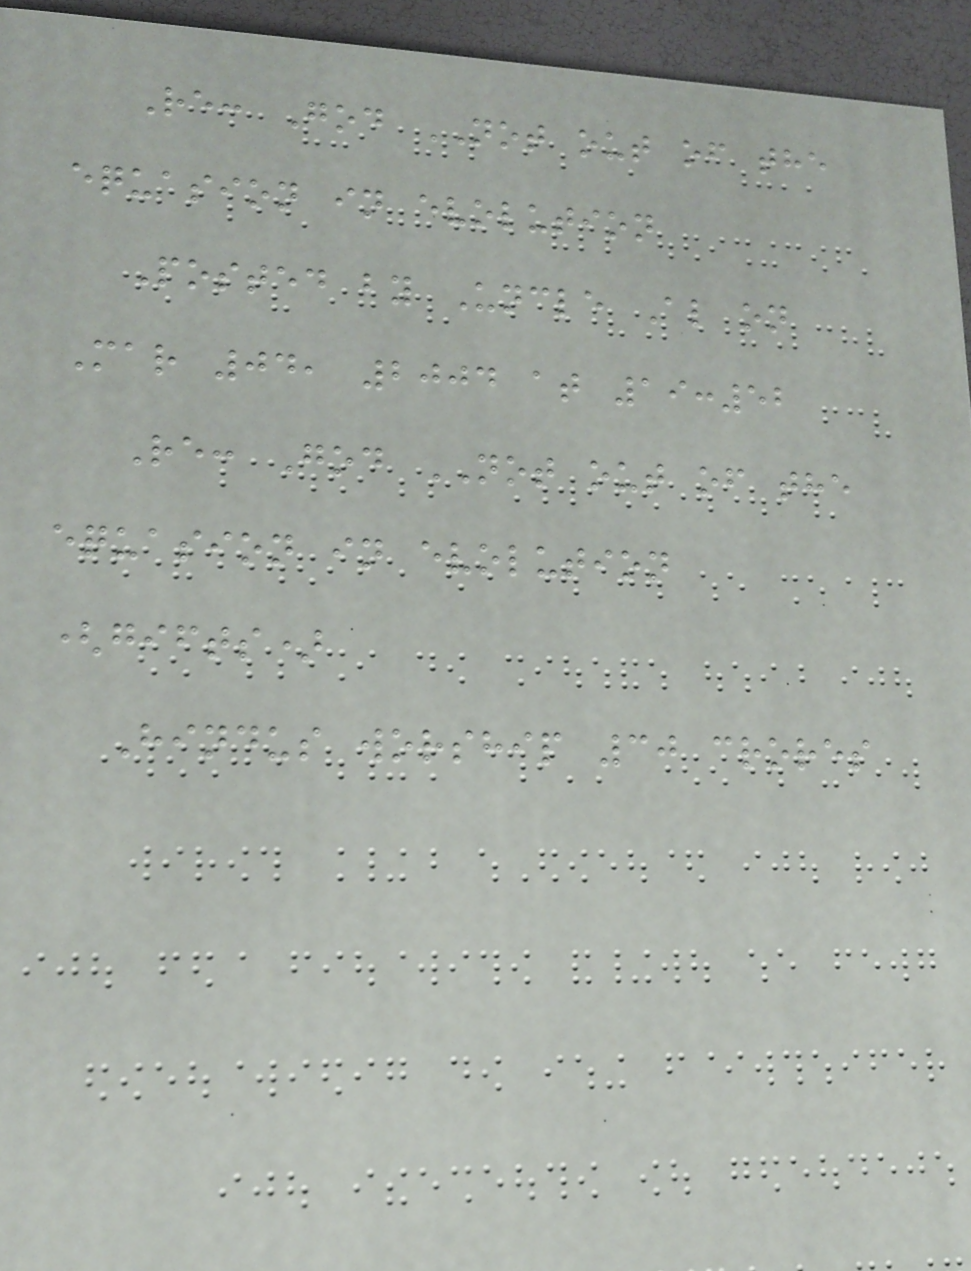Re: God NOT out of the
equasion in evolution
Posted by Uncle Al on
Mar 04, 2004 at 19:52
Re: God NOT out of the
equasion in evolution
(gifts)
Hindus worship 30 crores
